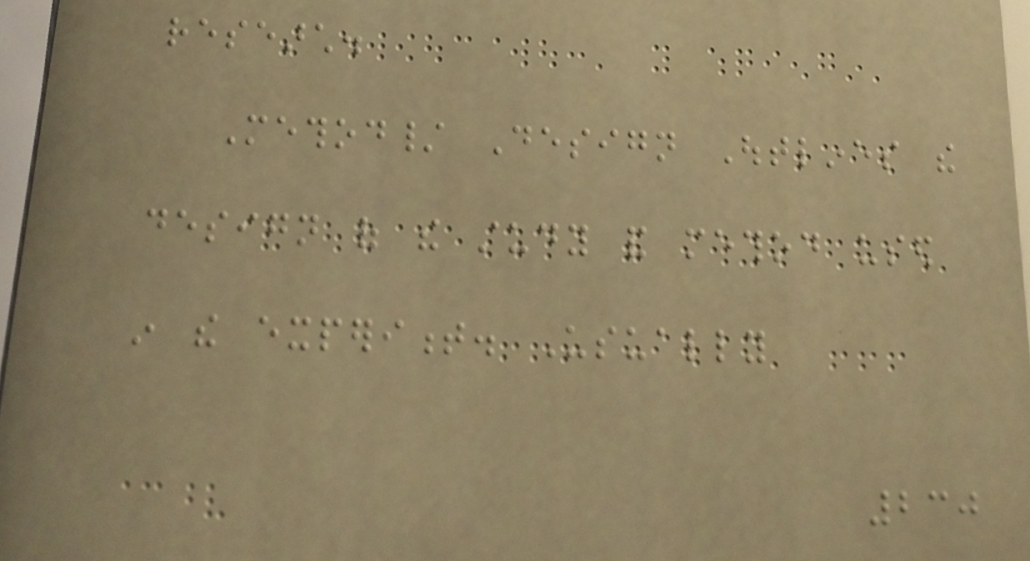research.
Method/ Design Outlines the
design of the study and method used
in the experiment. Usually
230
